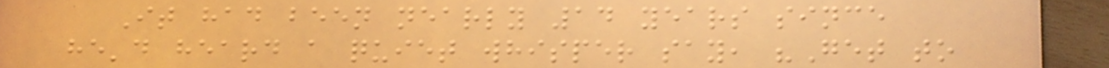It had been nearly 14 years since
he'd heard a quiet whisper say, "Get to
